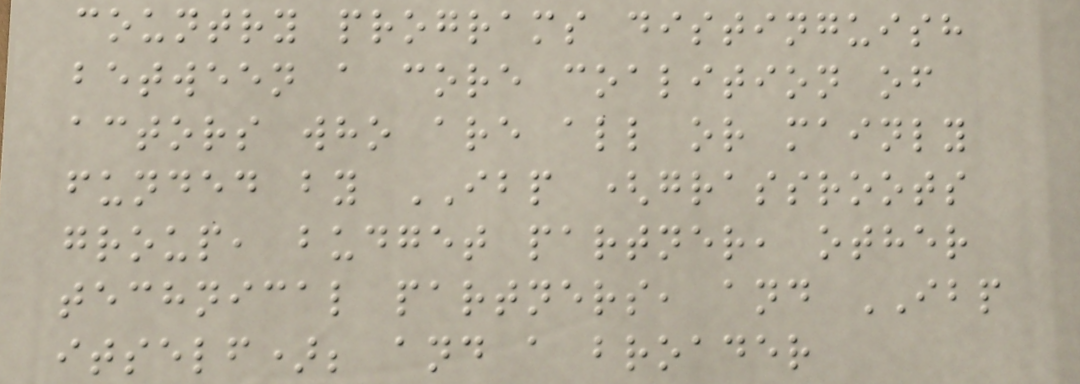country programs distinguish
between a core coalition of
actors who are all or mainly
funded by IBP (grassroots
group, budget partner, other
technical partners, and IBP
itself); and a broader
